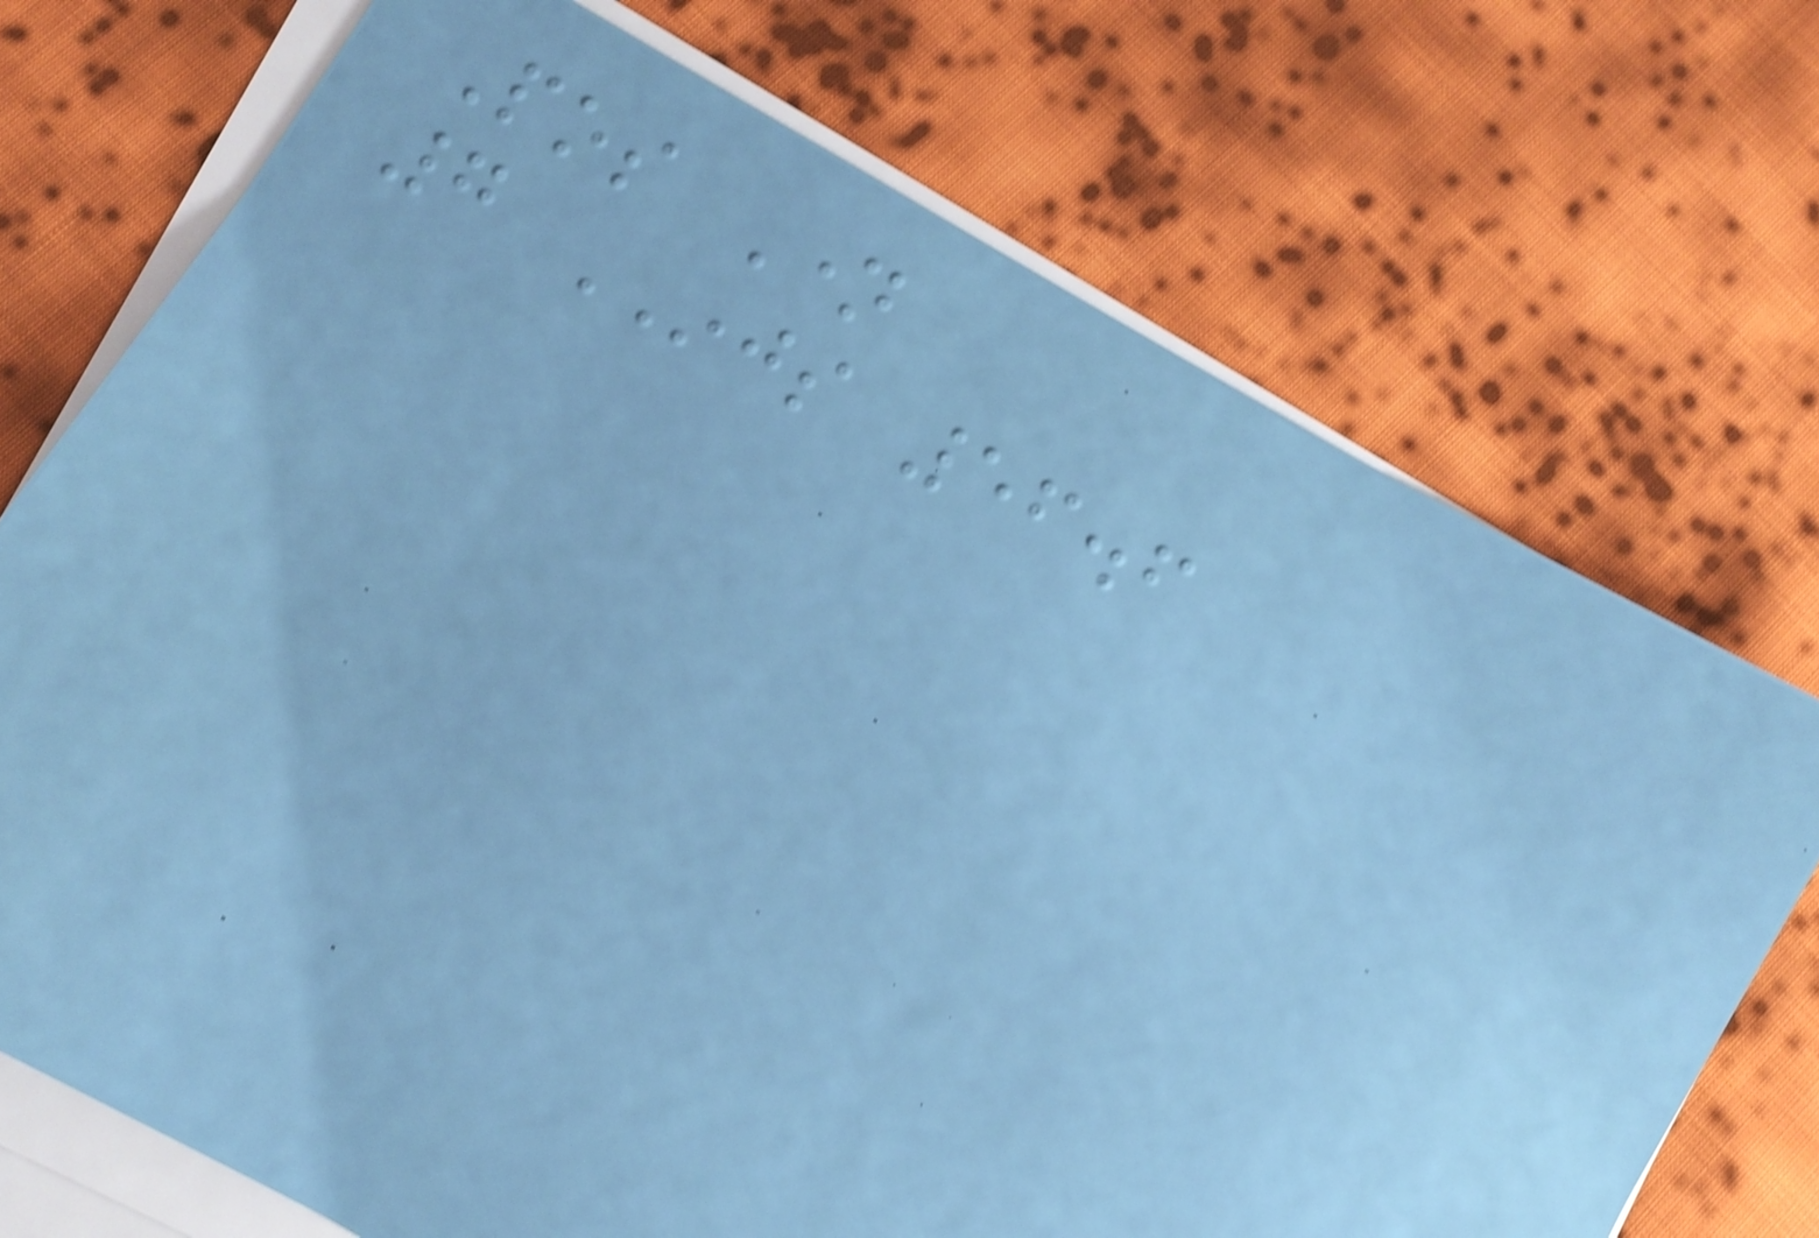Pos Name
7 INJS 56.6
